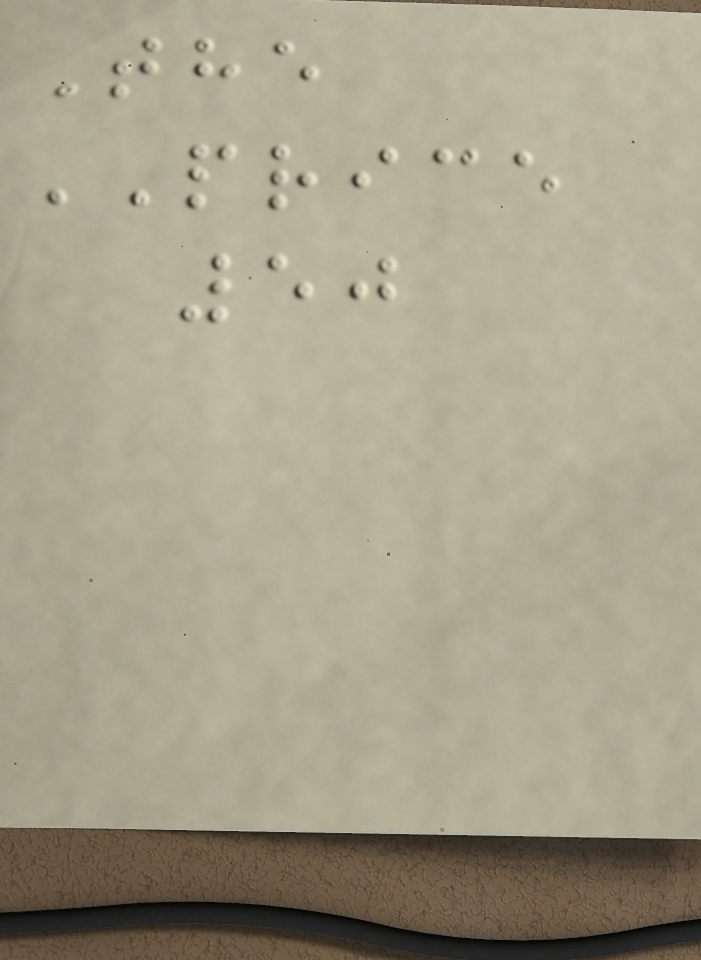The
PRICE
50
